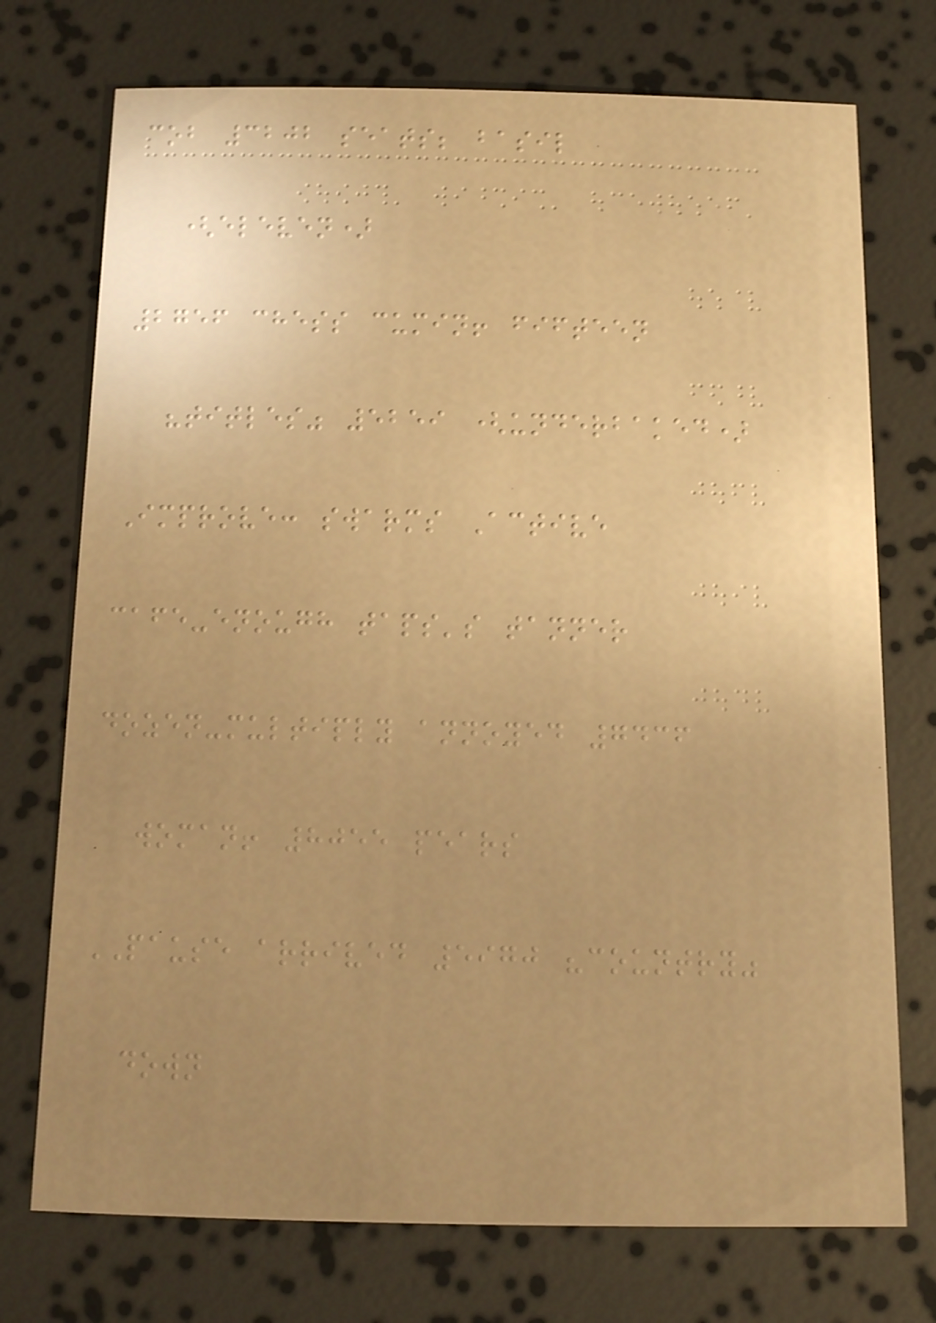cob 3202 seats; basil
(eleven)
2756 chess cumin! fifteen
"titles" 5259 (underbaked)
Improve: swarms Active
cafe-enough taps's tanner
dozen-multiply annoyed 7436
woman! 8055 pears
PAUSE arrived 5970 "country"
down
